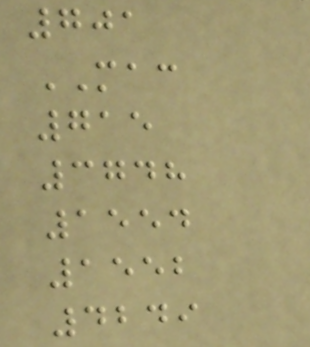701
MAC
715
3748
1554
1552
4249
